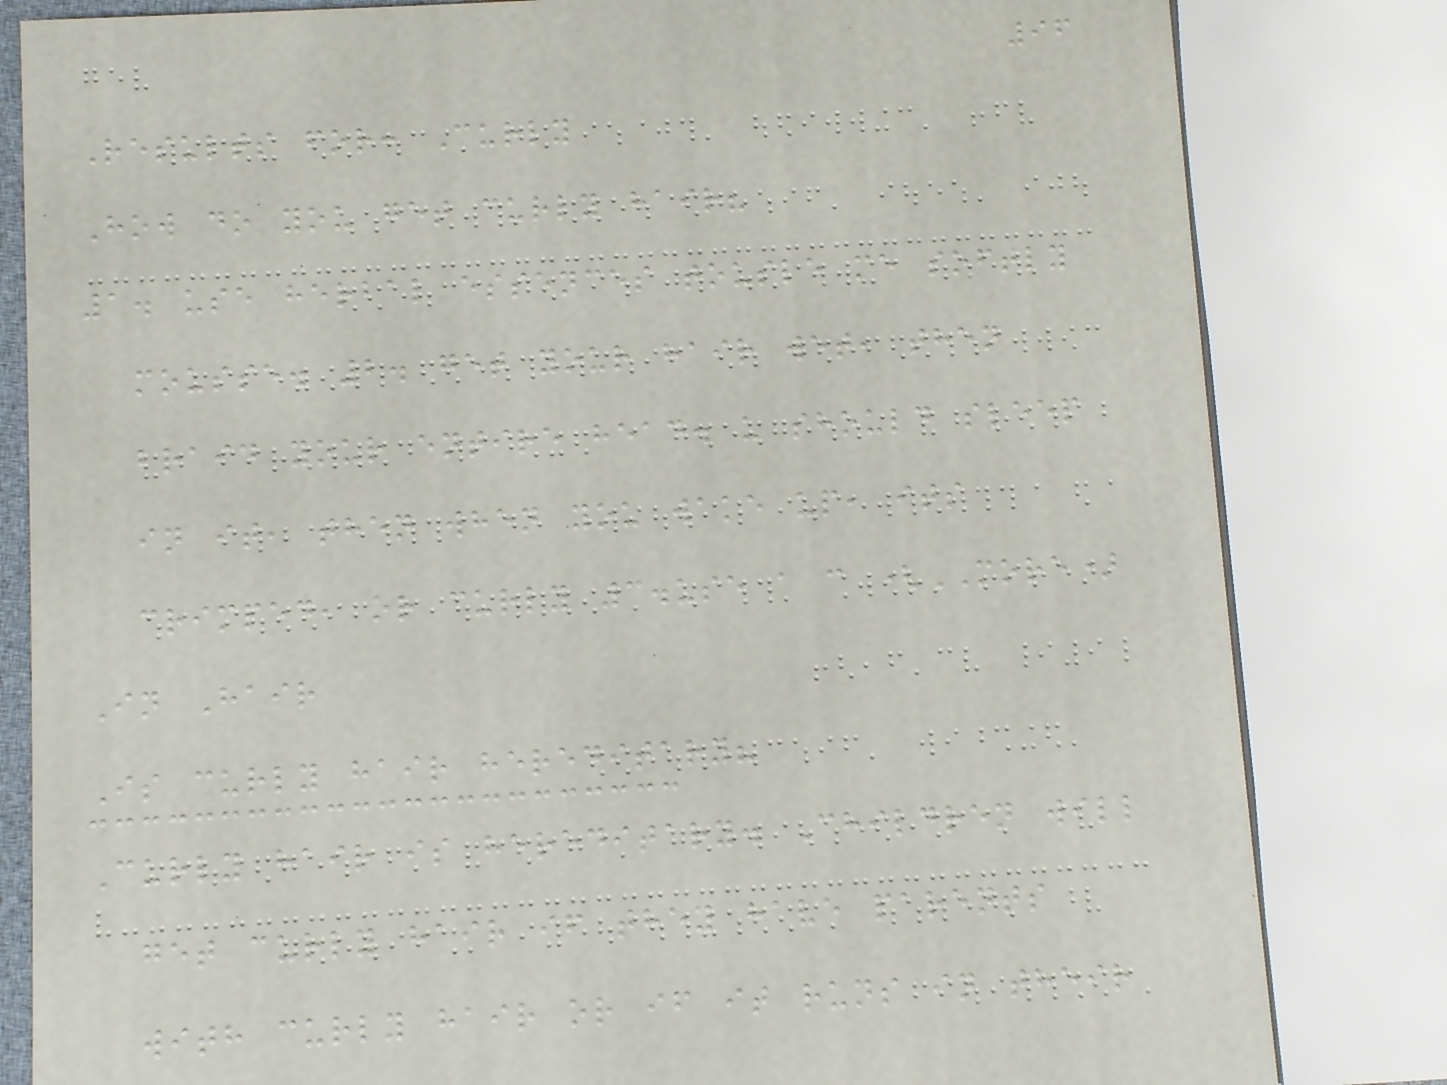96
Results for: Curly
How do you get curly hair?
1. use herbal essences tousle me softly
mousse. 2. get your hair wet, then
braid your entire head. u should sleep
in it, then when you wake up, its
crimped, or curly 3.use a c (MORE)
In Hair
Is curly hair hereditary?
Curly hair is hereditary. Children will
get curly hair if they have parents
with curly hair or if it runs in their
